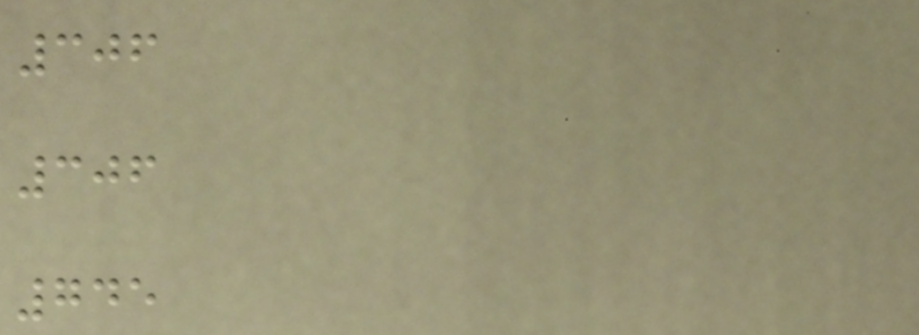306
306
745
